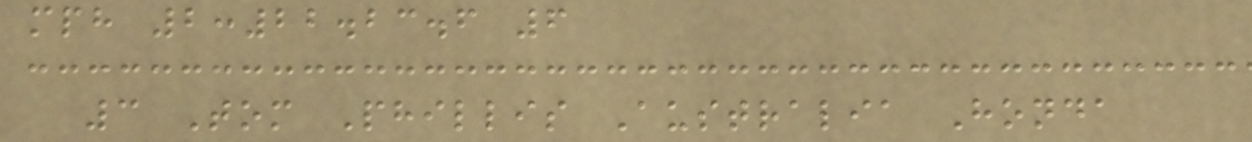mph 2:22.23.6 6
3 Tom Phillis Australia Honda
